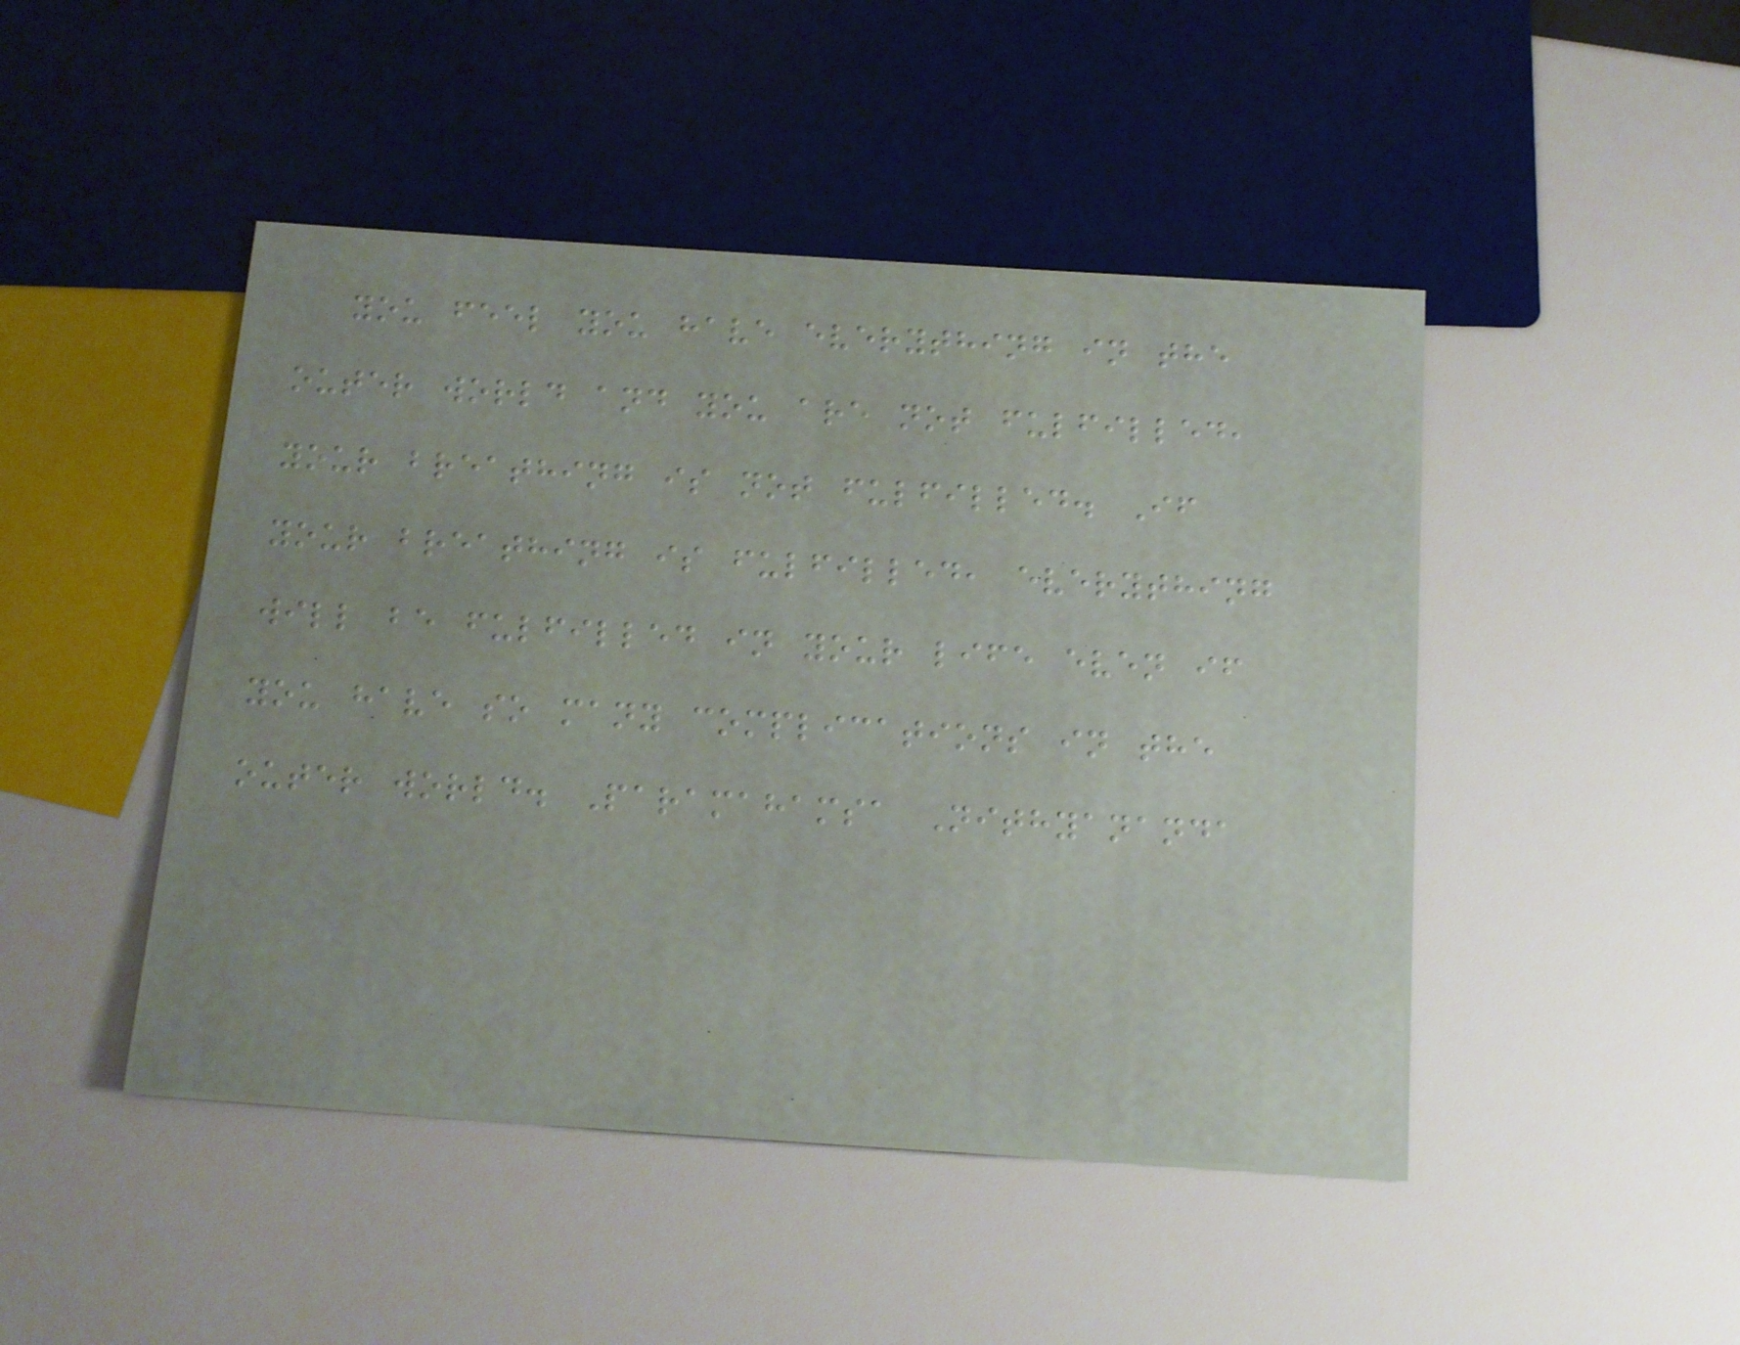you feel you have everything in the
outer world and you are not fulfilled,
your breathing is not fulfilled. If
your breathing is fulfilled, everything
will be fulfilled in your life even if
you have so many complications in the
outer world. Paramahamsa Nithyananda
